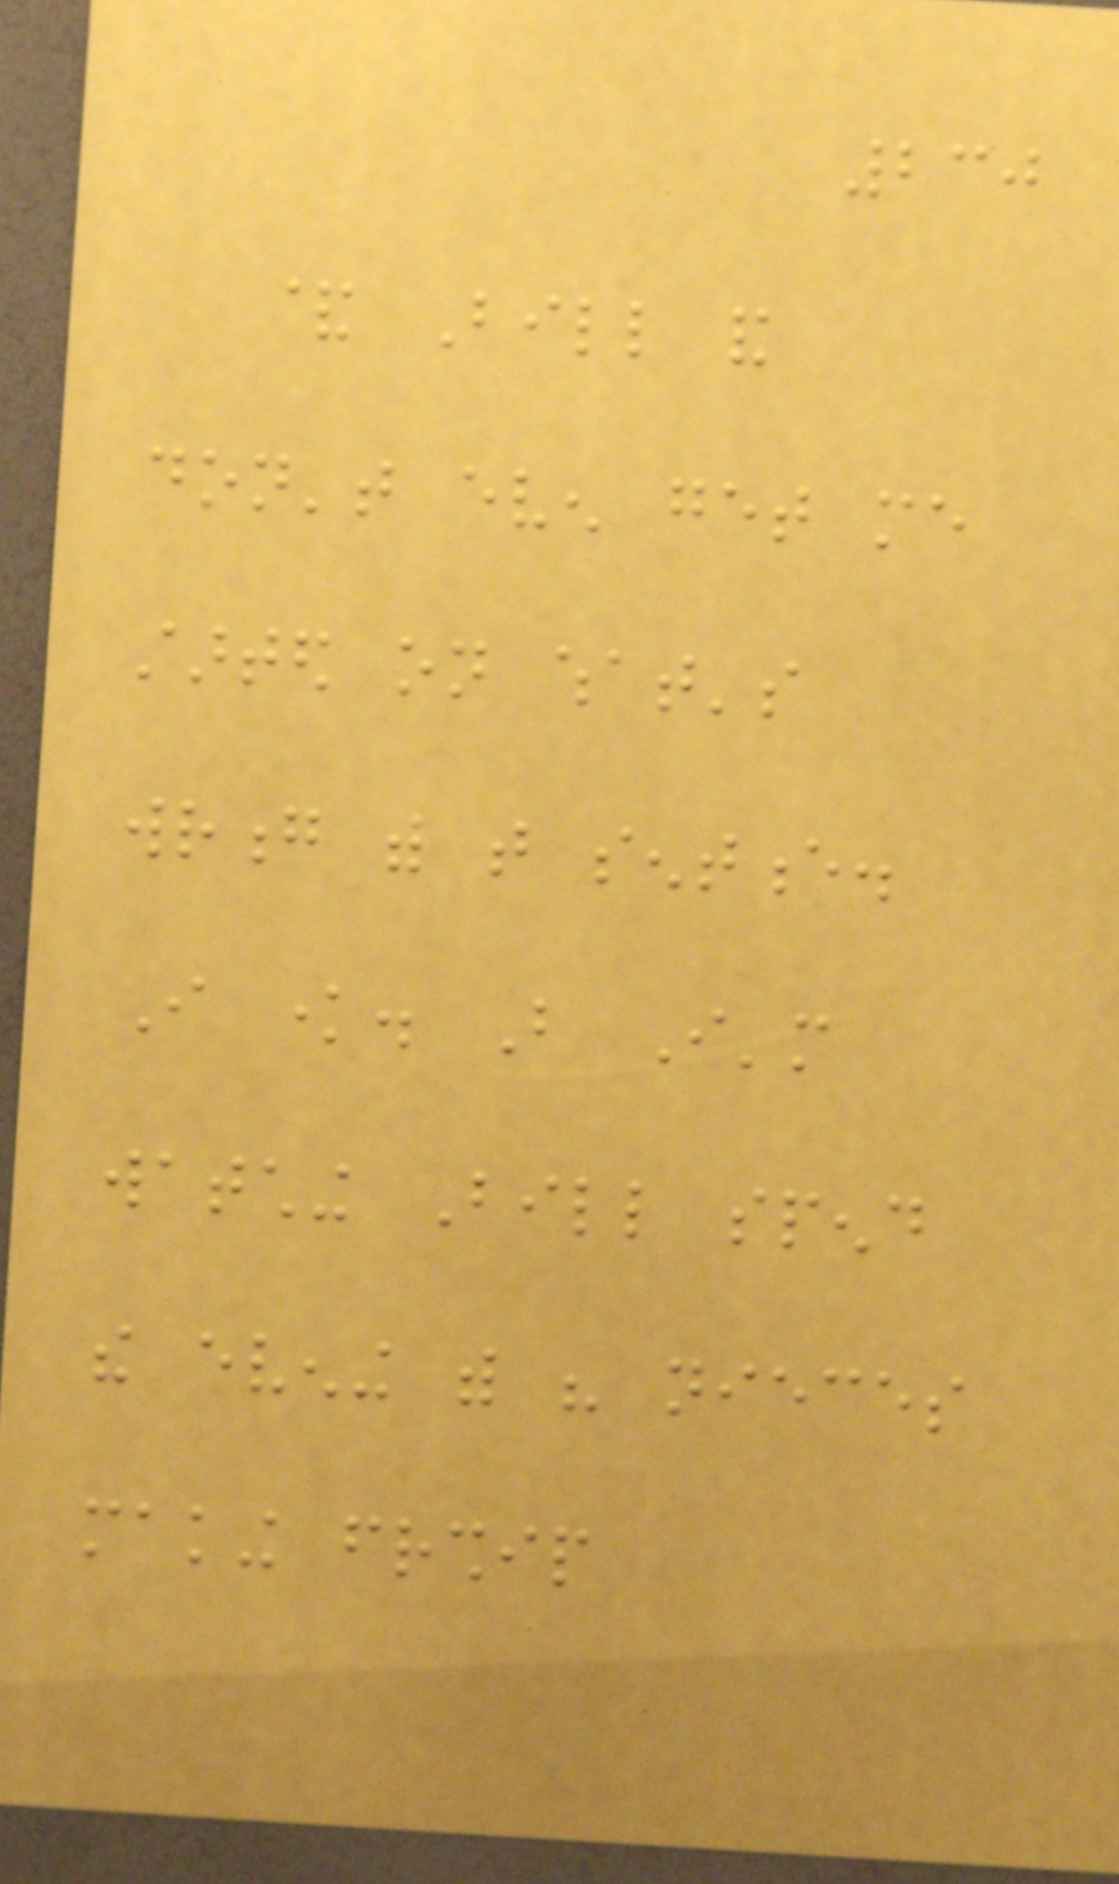230
& Bill and
don't even get me
started on what's
wrong with that sentence.
I know. But I'm
watching Bill spend
the evening with his nieces
making friendship
